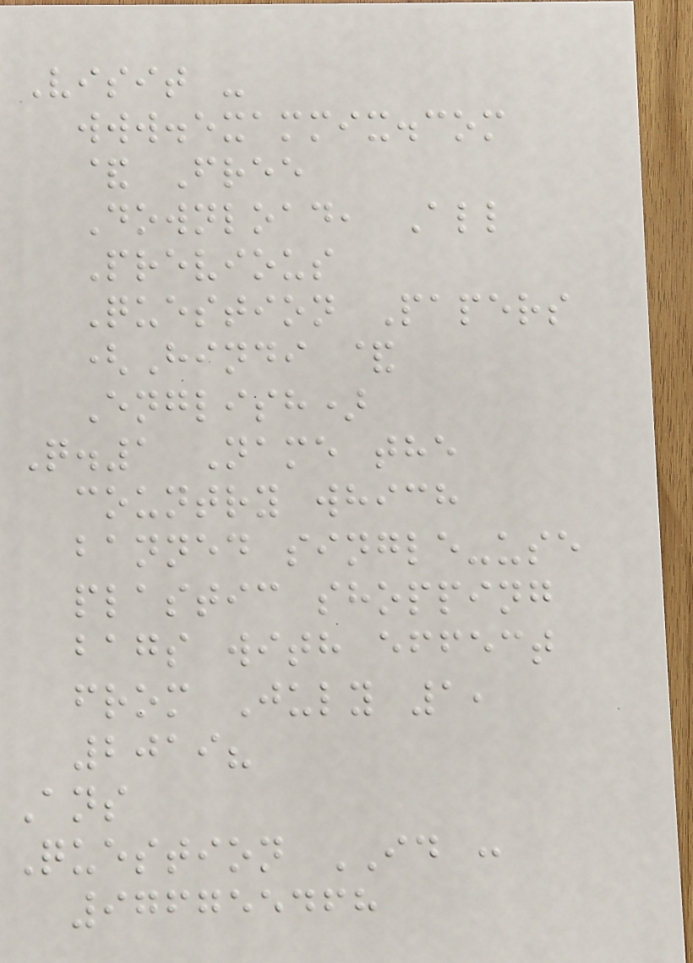Visit -
www.exammix.com
& Free
Download, All
Previous
Question Papers
(Hindi &
English)
Q.1 Name the
country which
banned single-use
plastic shopping
bags with effect
from July 1,
2019?
Ans
Question ID :
976755468
